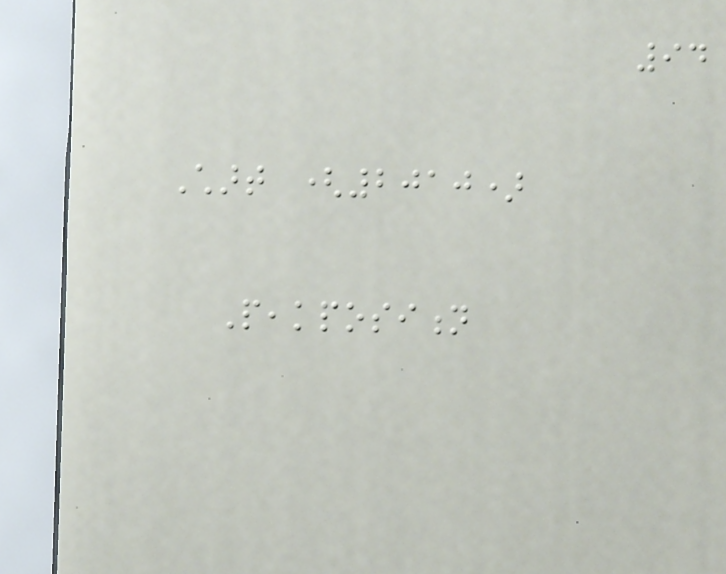94
Chart (2010)
Peakposition
